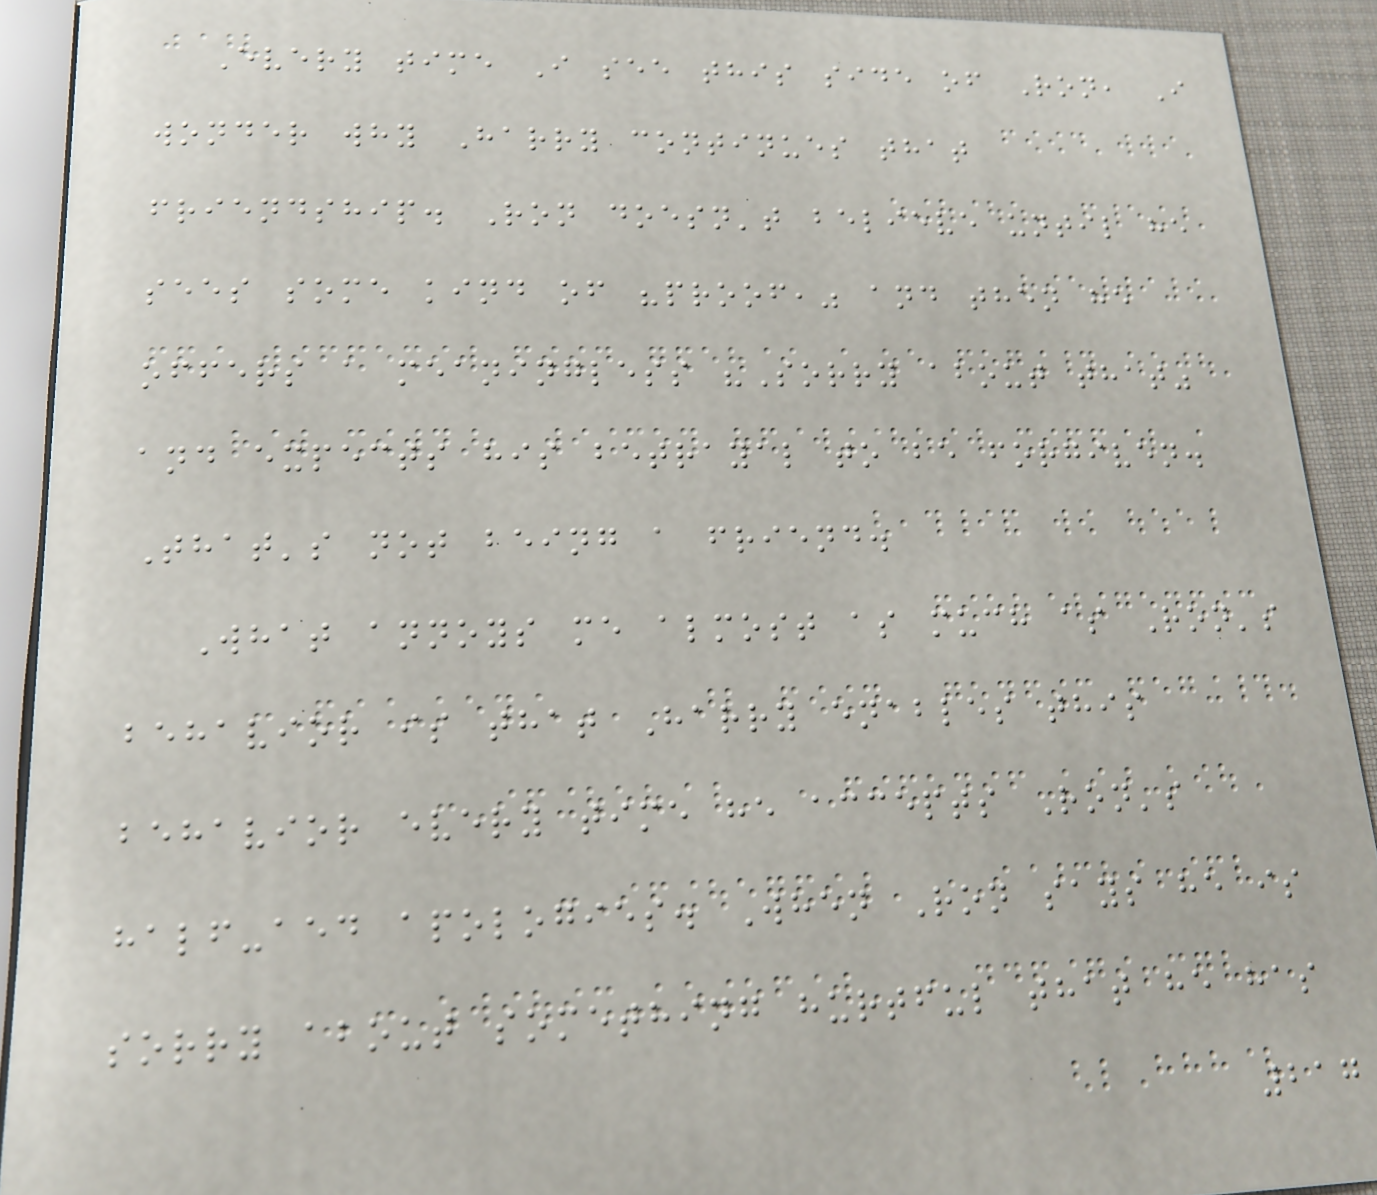Every time I see this side of Ron, I
wonder why Harry continues that
friendship. Ron doesn't believe until he
sees some kind of "proof," and then he
offers a meaningless "Sorry about that"
and expects his betrayal to be forgiven.
That's not being a friend.
What annoys me almost as much as Ron's
behavior is that Harry enables this
behavior every time he accepts Ron's
half-aed apologies. When Ron says he is
sorry about something hurtful that he has
217
